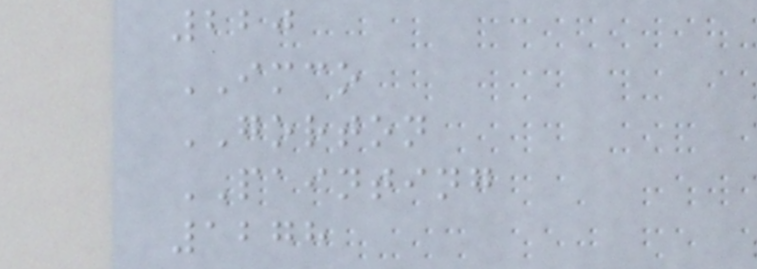220
IMCO
GORTON
PAINTING
1278
